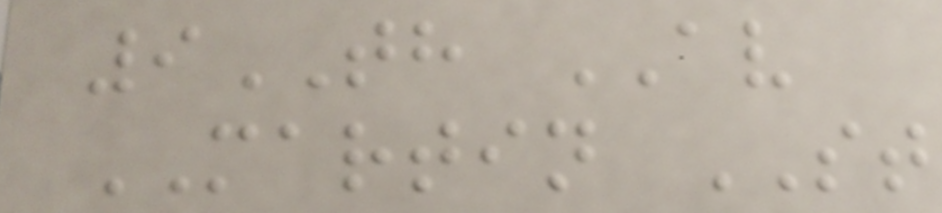9TH AV
MARTIN ST
